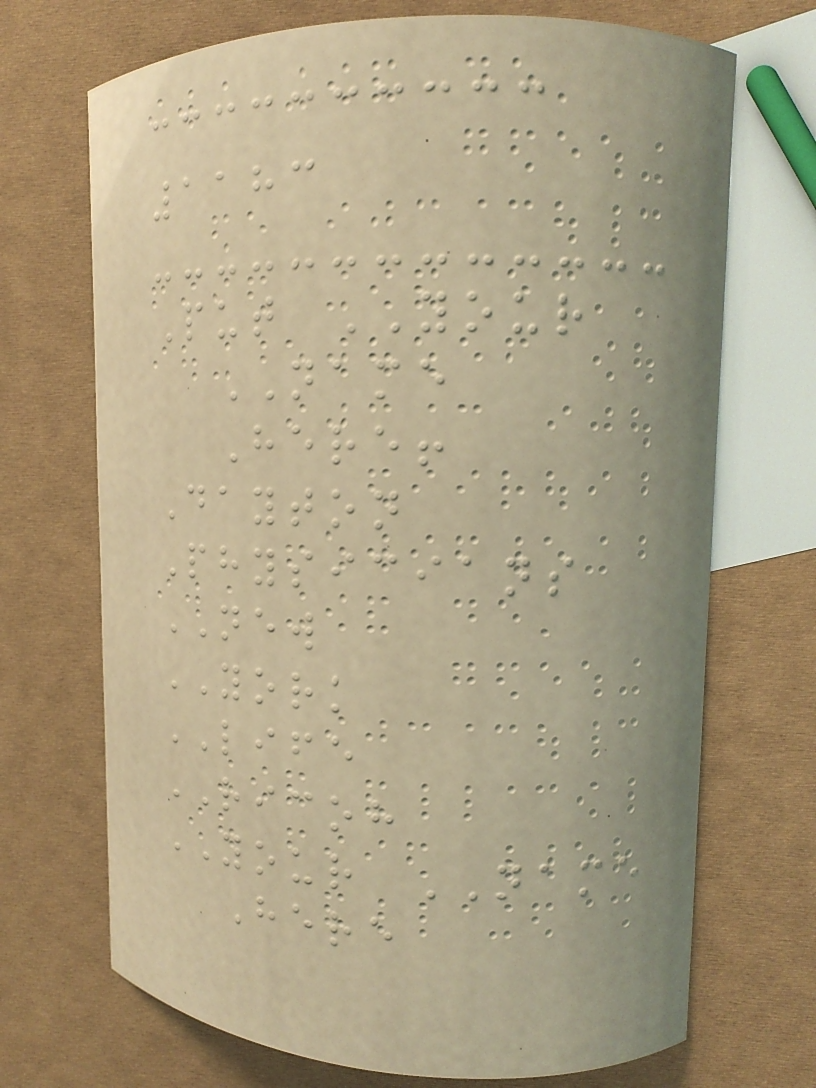1183
Put YOUR
NAME
Here!
Dayton
Physicians
NEW
YORK
LIFE
RICOH
YOUR NAME
Here
